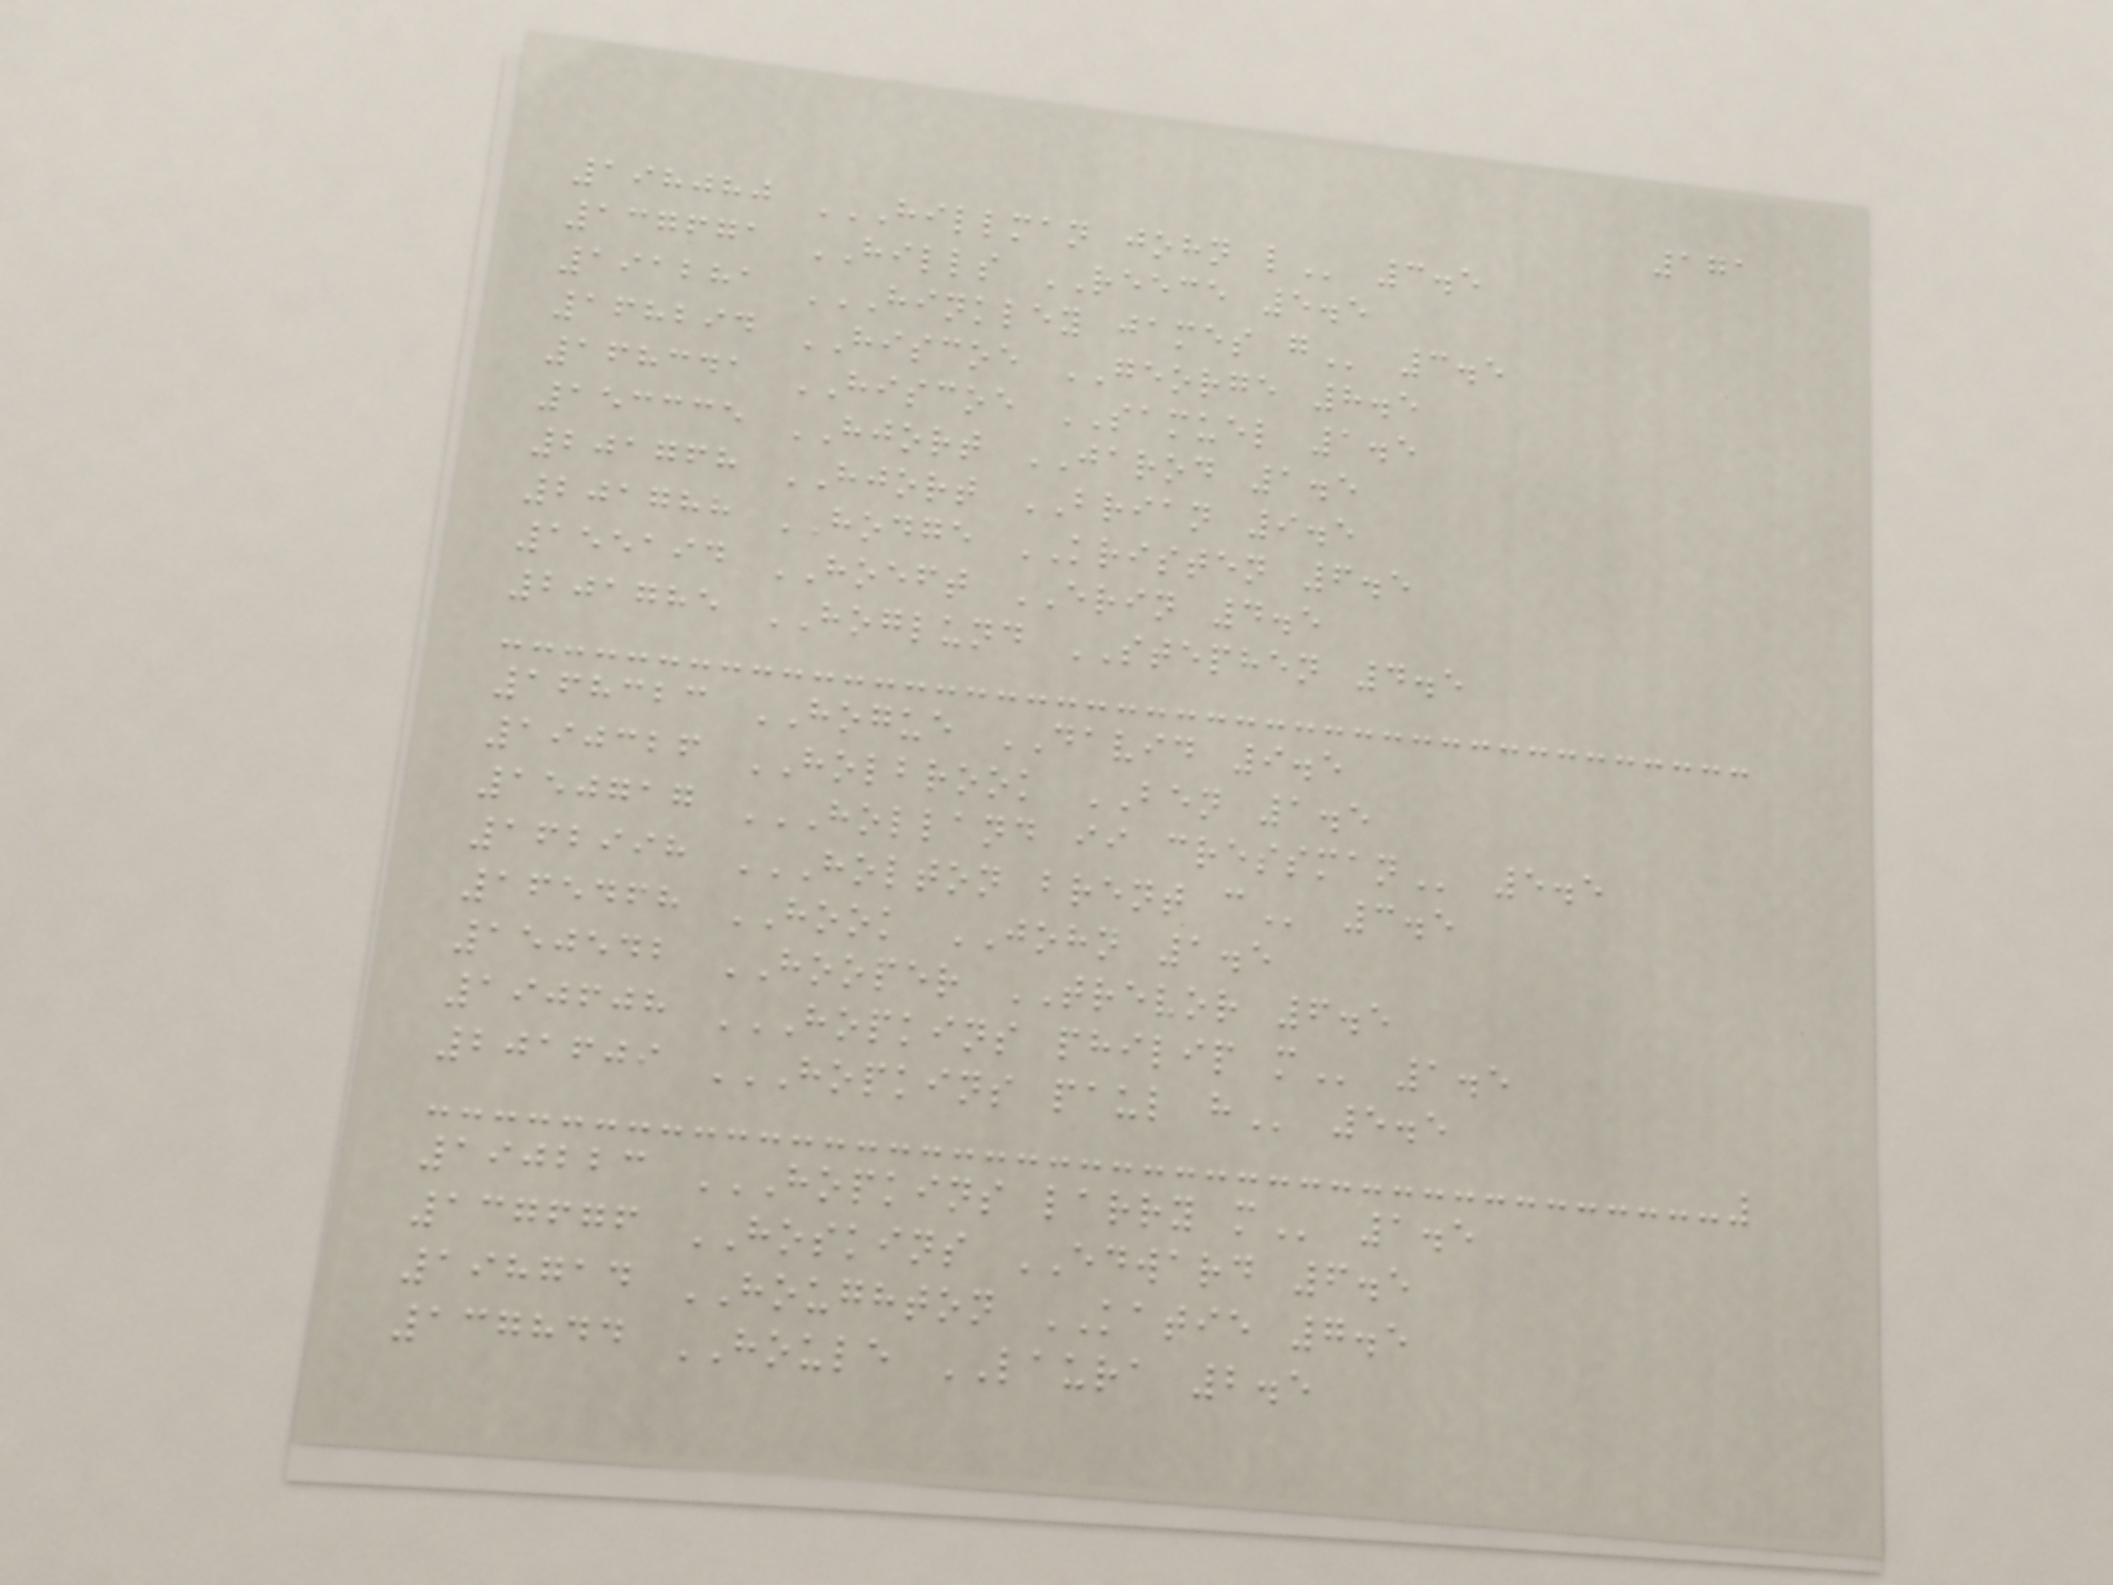171
198080 HILLMAN JOHN L 3.5
137671 HILLS REECE 5.5
191281 HINKLEY JAMES G 3.5
168294 HISCOE GEORGE 8.5
168341 HISCOE SAMUEL 1.5
153335 HJORT JAROD 1.5
201768 HJORT BRIAN 9.5
201788 HODGE KRISTEN 6.5
155194 HOEFT ERIN 4.5
201785 HOGLUND STEPHEN 4.5
168323 HOGUE DAVID 9.5
190326 HOLBROOK BEN 1.5
150717 HOLLAND II CRESSMAN 5.5
162998 HOLTON BRENT C 3.5
165468 HOOK JOHN 1.5
150542 HOOPER TREVOR 6.5
190608 HOPKINS PHILIP M 1.5
201609 HOPKINS PAUL H 5.5
190223 HOPKINS LARRY M 1.5
137676 HOSKINS EDWARD 6.5
198714 HOUGHTON KATIE 7.5
137844 HOULE LAURA 2.5
